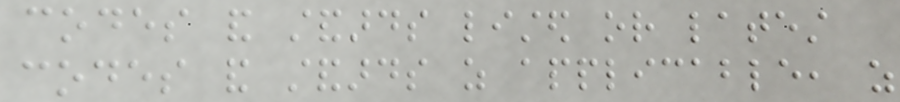codes and standards listed or latest
codes and standards as applicable, as
